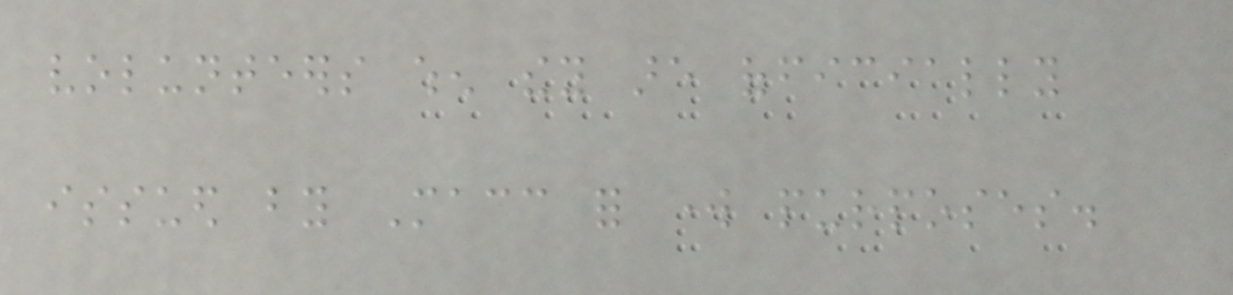volunteers when they are officially
issued by Macc for work purposes.
